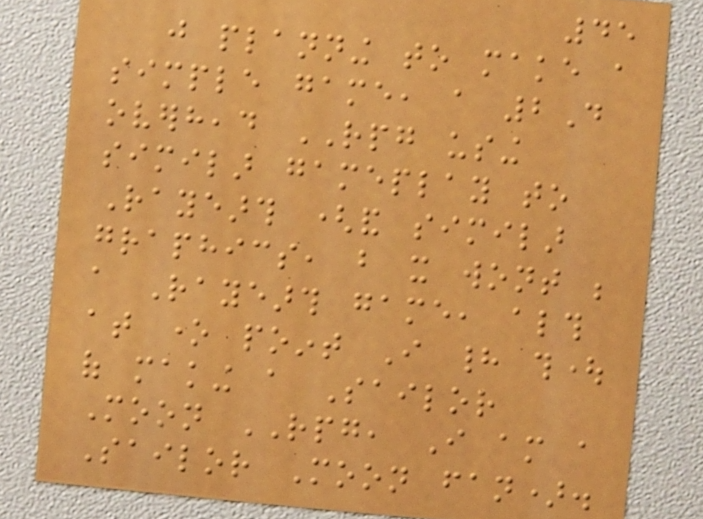45
just planning to make a
simple game, a 2D
overhead RPG using
similar gameplay to
Rayearth (and similar
graphics, but it wont be
a Rayearth game, although
at one point I had thought
of making a Sailor
Moon RPG, I am a
Sailor Moon fan).
